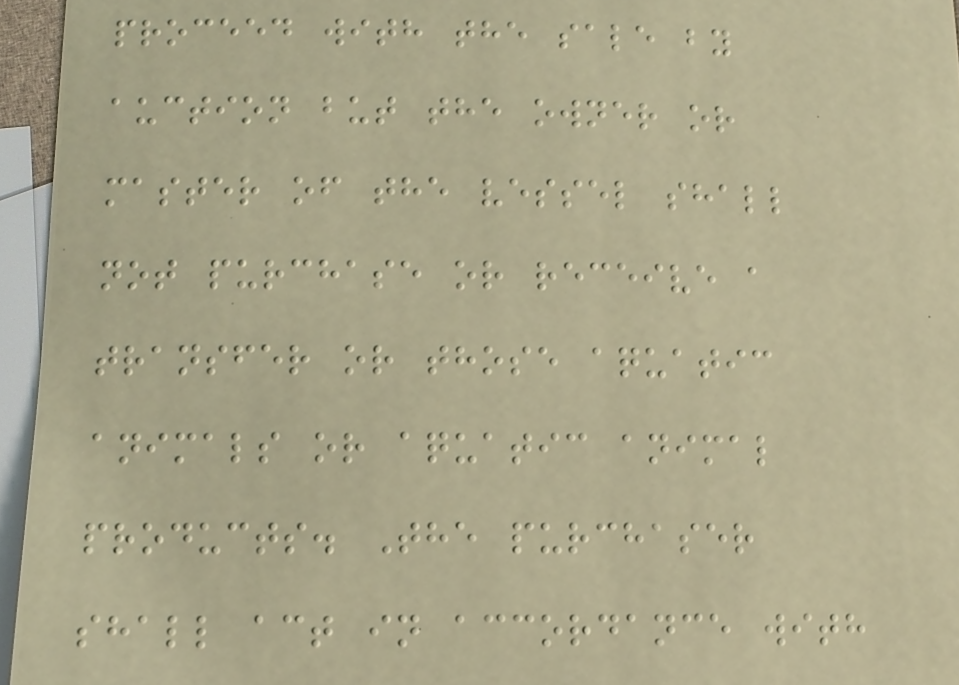proceed with the sale by
auction but the owner or
master of the vessel shall
not purchase or receive a
transfer or those aquatic
animals or aquatic animal
products. The purchaser
shall act in accordance with
